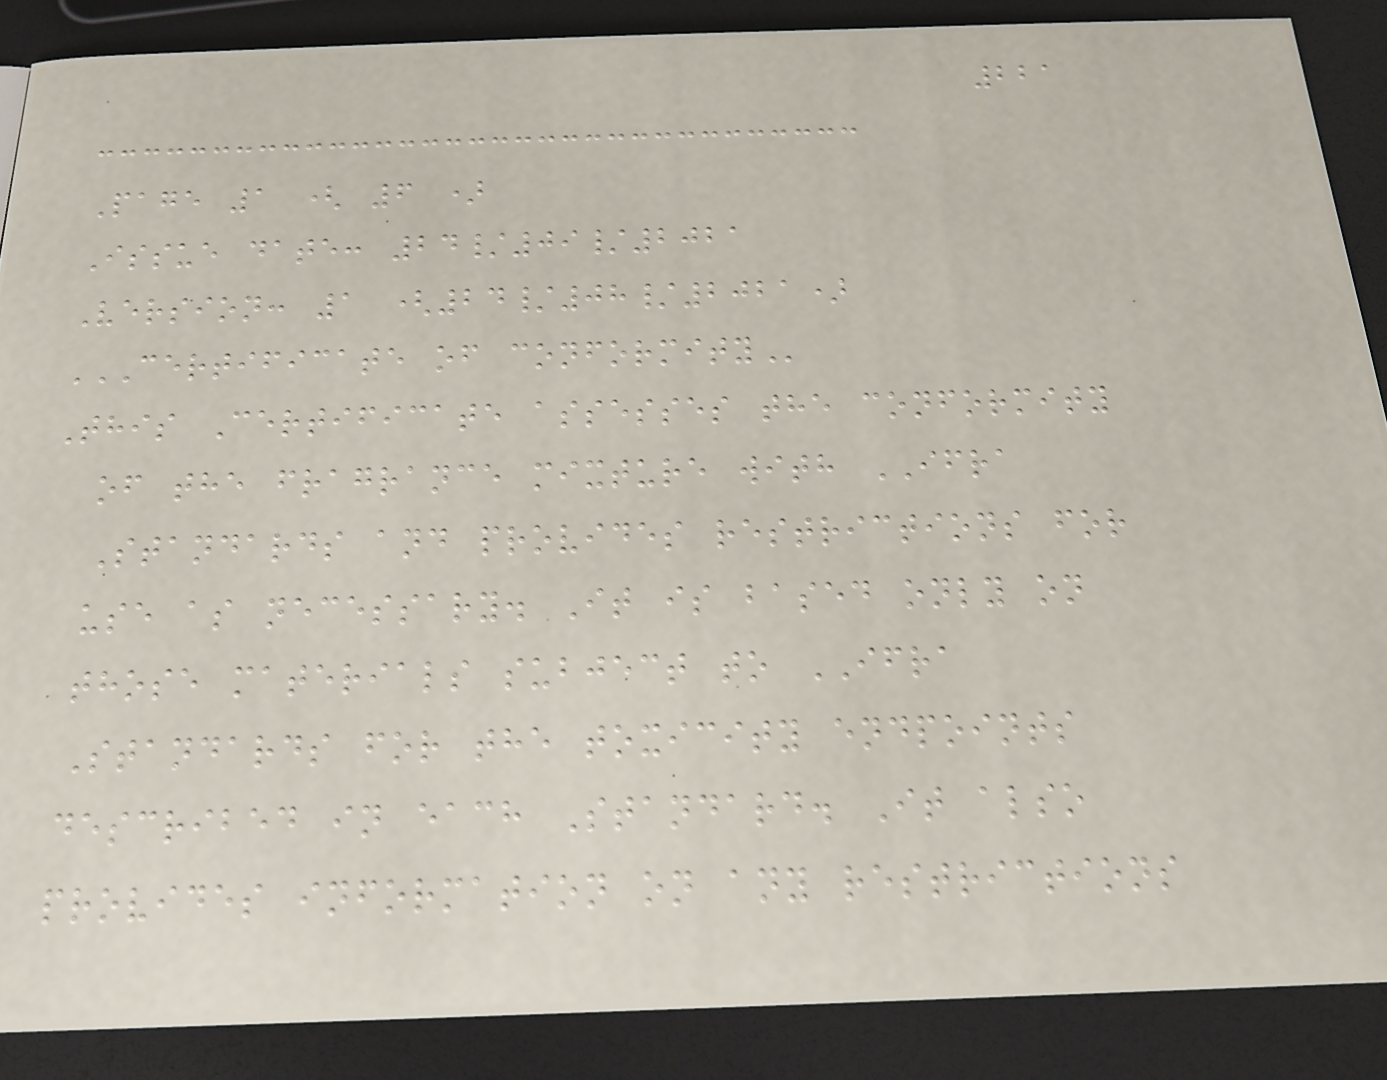221
Page 1 ( 6 )
Issue date: 24/09/2021
Version: 1 (24/08/2021)
CERTIFICATE OF CONFORMITY
This Certificate assesses the conformity
of the fragrance mixture with IFRA
Standards and provides restrictions for
use as necessary. It is based only on
those materials subject to IFRA
Standards for the toxicity endpoints
described in each Standard. It also
provides information on any restrictions
